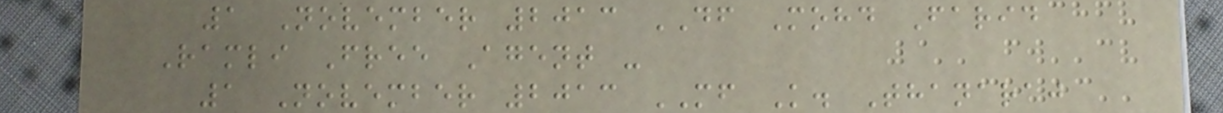1 November 2013 DF Mohd Farid
Ramli Free Agent -
1 November 2013 MF K. Thanaraj
